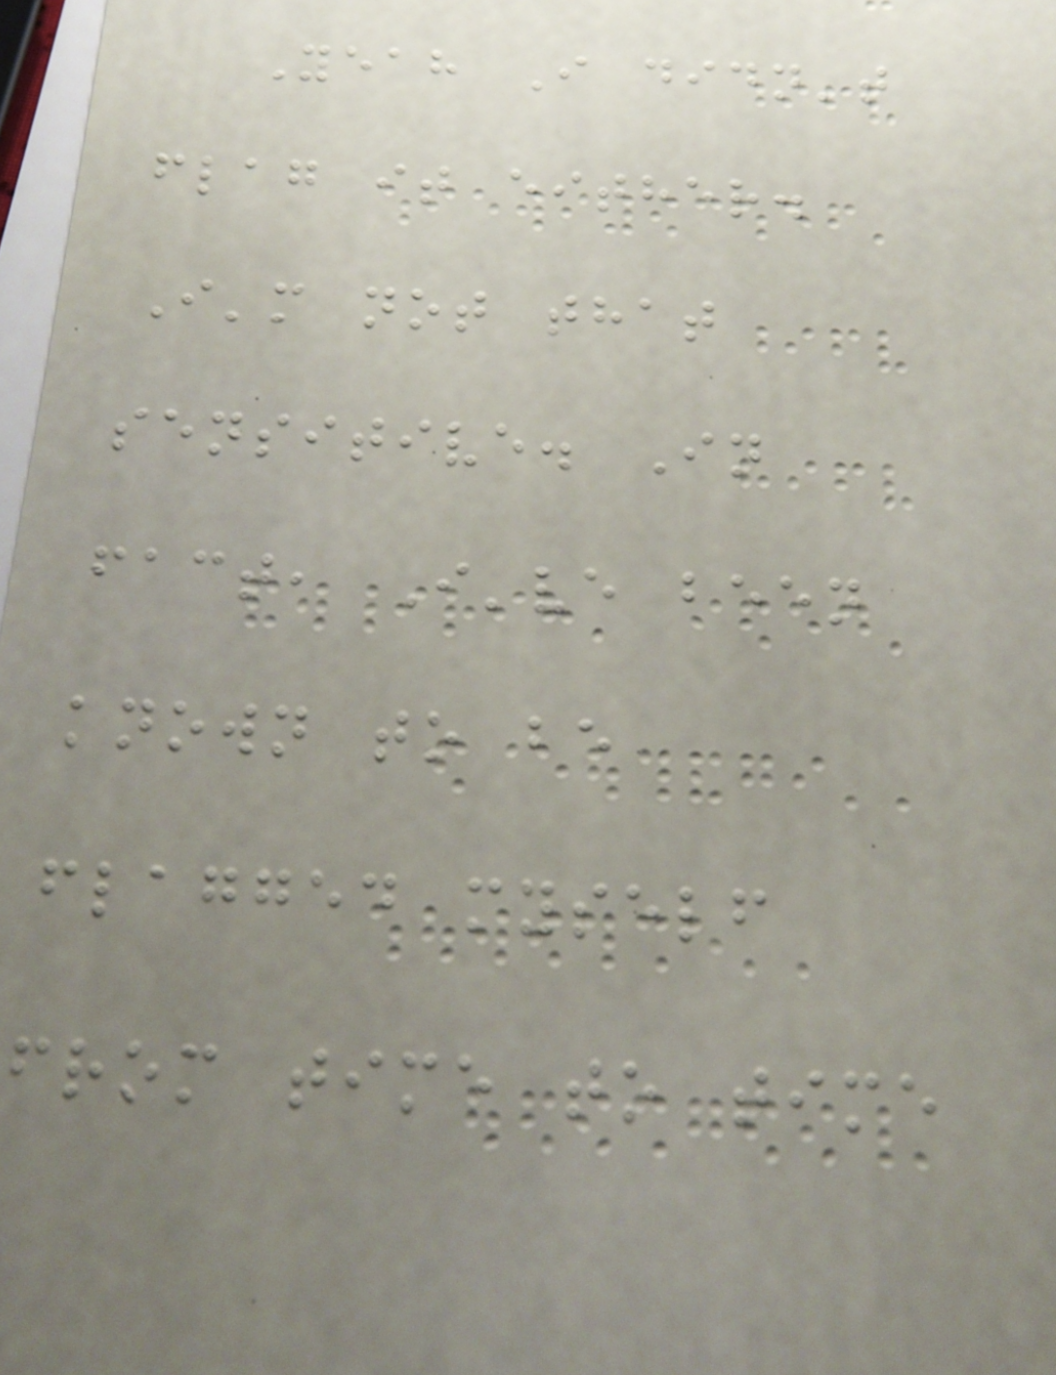Yeah I didn't
flag it either.
I'm not that
sensitive. In
fact, I've been
known to be
flagged myself
from time to time
